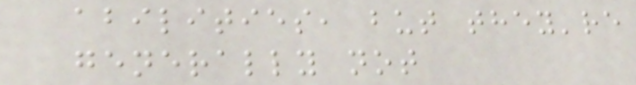abilities, but they're
generally not
